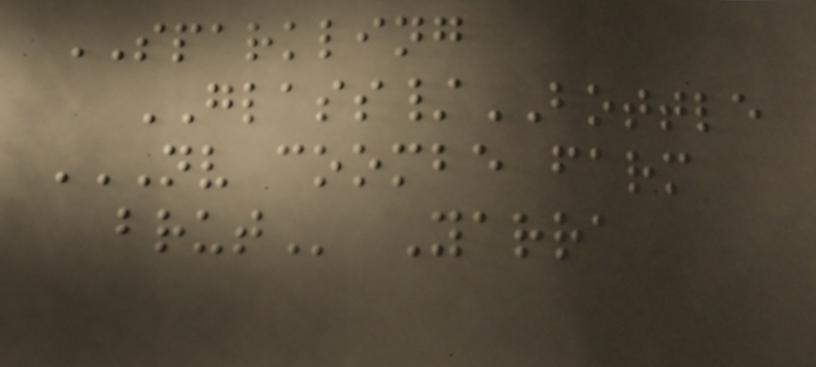SPARKLING
GLASS/BOTTLE
NV COOMBE FARM
BRUT Yarra
